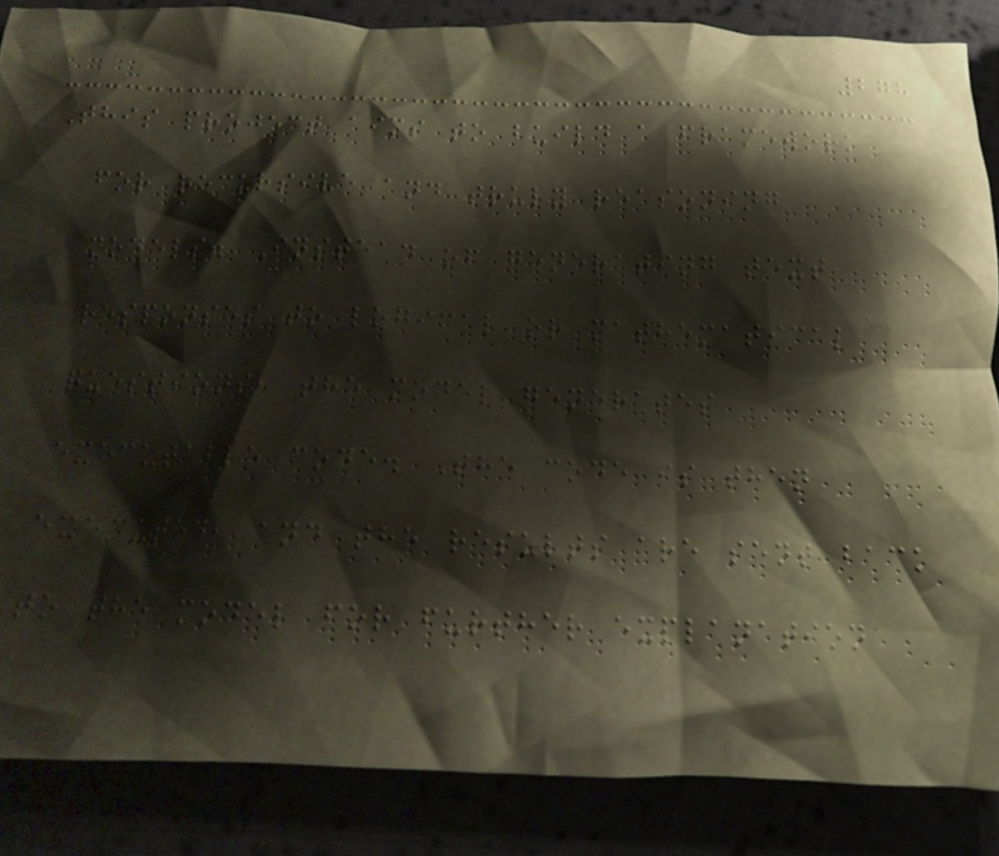278
This project aims to build a framework
for recursive and truly reasoning
models. Instead of generating text
responses to logical or mathematical
questions, the model generates
executable code. The code is then
executed, and the results are sent back
to the model for further explanation
